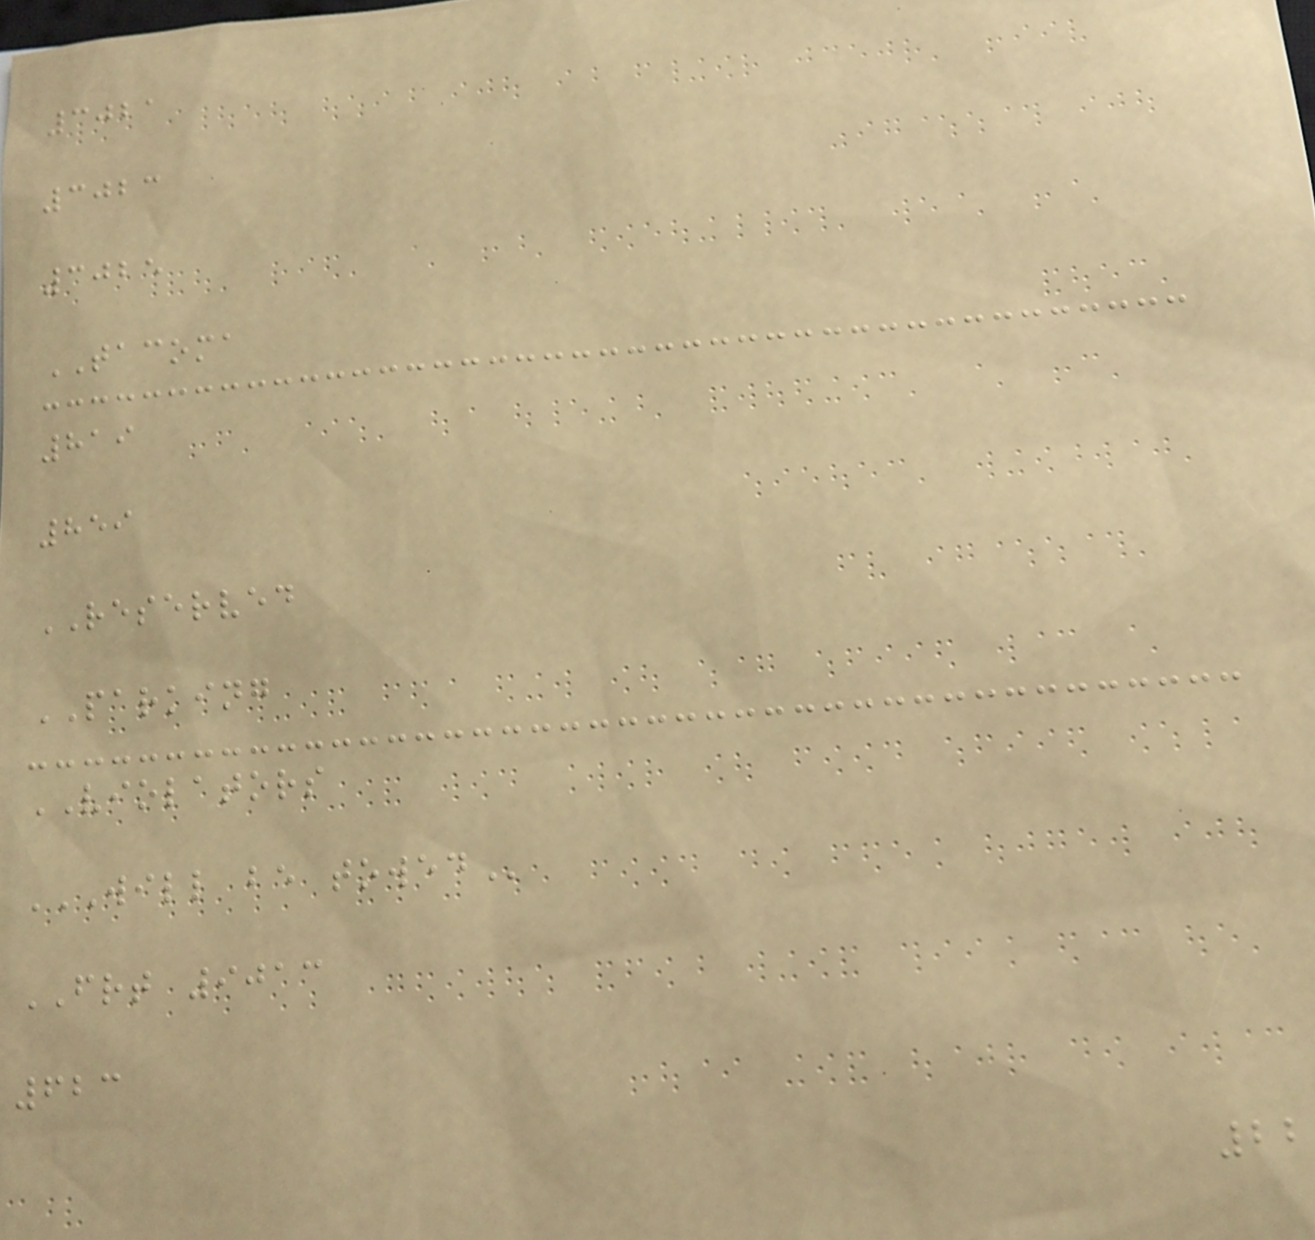3021
3023
3025
TACOMA
819
859
RESERVED
PARKING
VIOLATORS
WILL BE TOWED
FRT 9013
623
22
